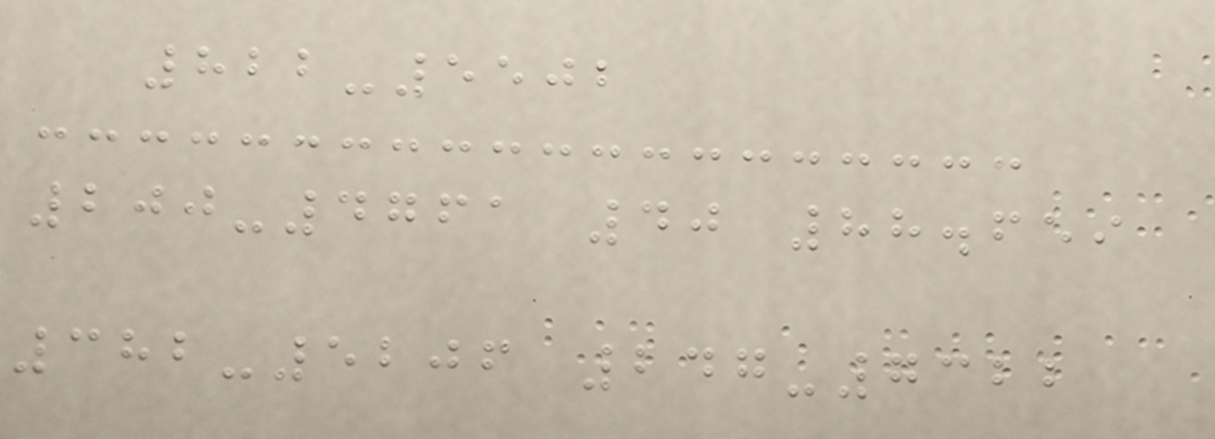822-5502
200-4761 40 88.659
382-5206 247-7322
